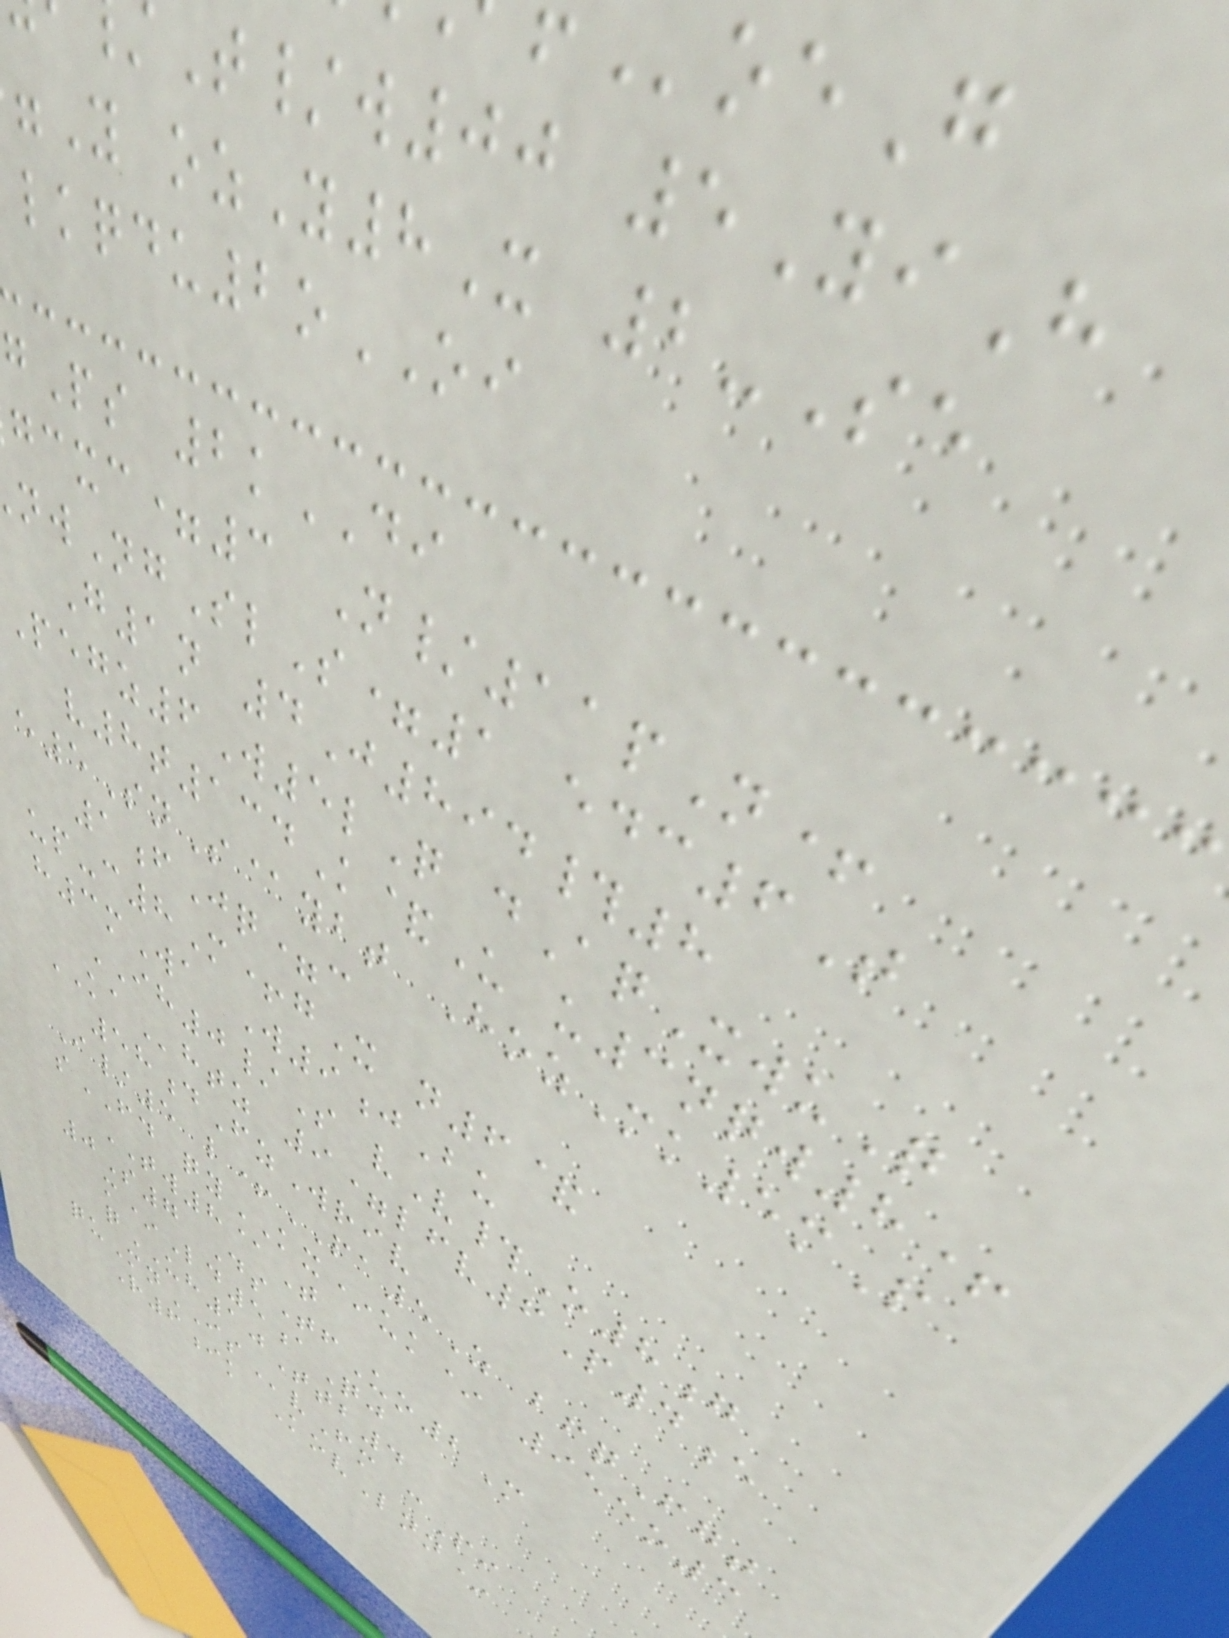T/w00 5YiH
Y ozY8X 2-Se
lkqdu2oOI
Ps 2kDI
xc=3 N/11pN+
wNgSlS=1 edc6T
G1n 4J894#8
Pegz6W5lQ dAqXwuQ
v8t134K&U u3nqw8+
e5SnS@ybt HozMk5mP
1fJq=c
up-c8M+gX n6&
h3mWa W9jBu
IH0/S vV#O8g
KAhtz 9=lfv6P4e
58dFzWriv
I/5 l+PA5Z bfqFgt
sFD qyKX*uk* 955o3
TW8@T
0S7 DsTfUo2M
m*Ld5aQj
qUH10Ttb4
quMnISvFm cPi
R6ik KovLnn*
